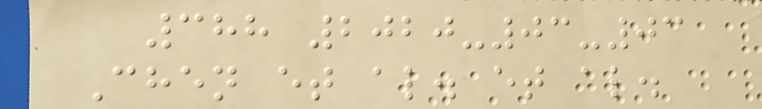388 2020-03-03
Chen et al. et al.
